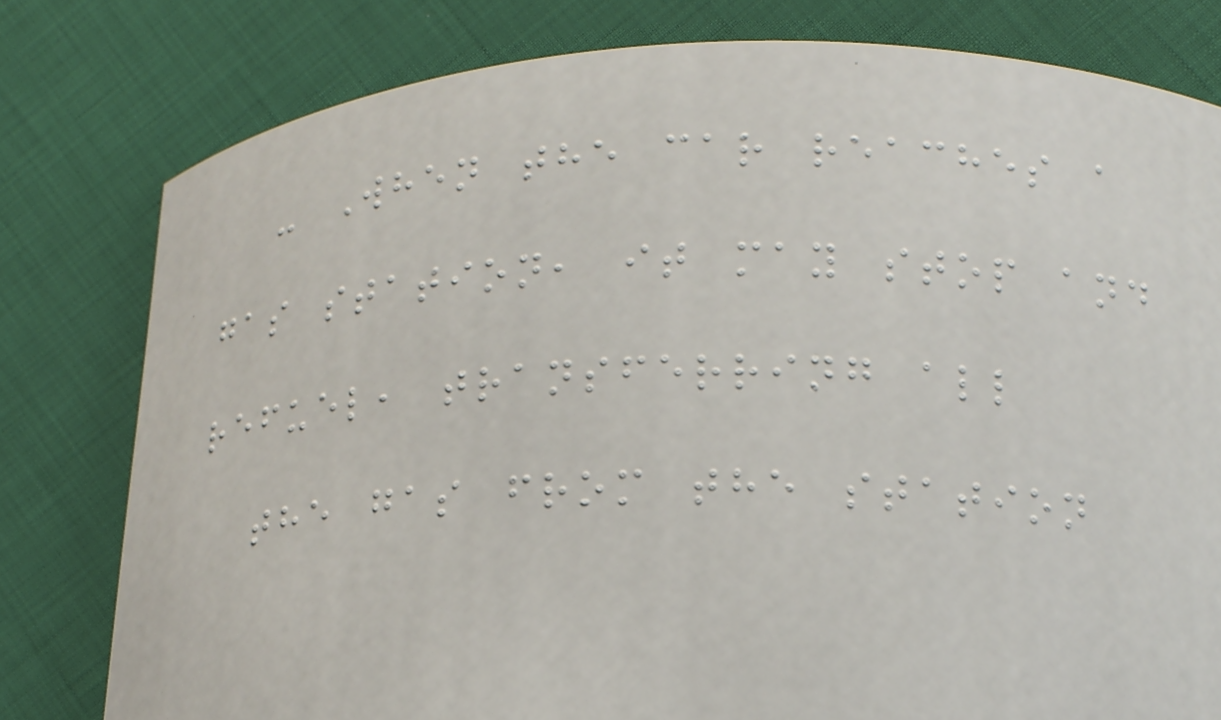- When the car reaches a
gas station, it may stop and
refuel, transferring all
the gas from the station
